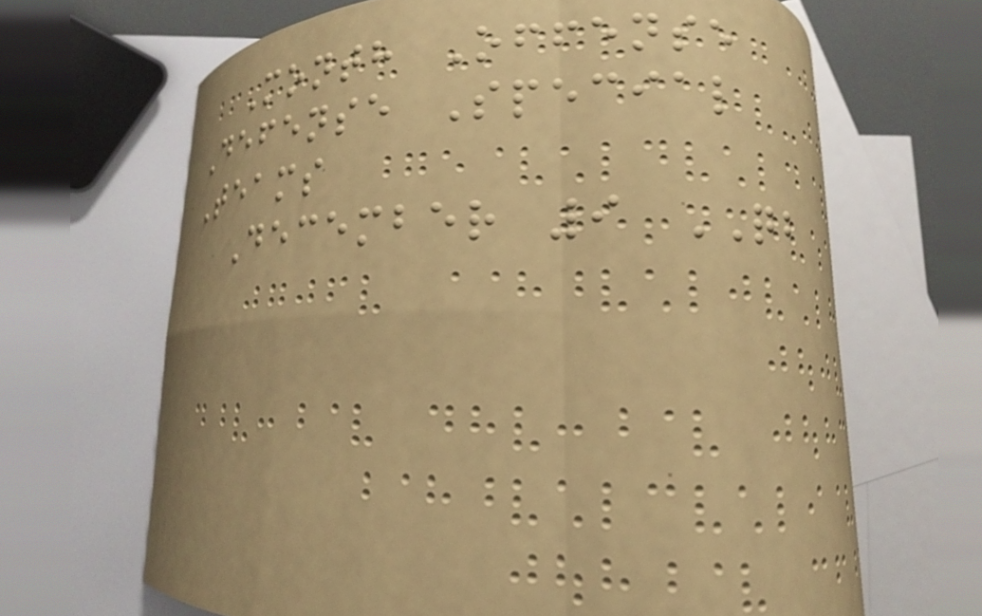Month Offense
Defense Special
Teams
December 9 QB
